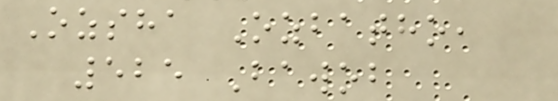Ozsha Ozbatho,
525 Bawob
